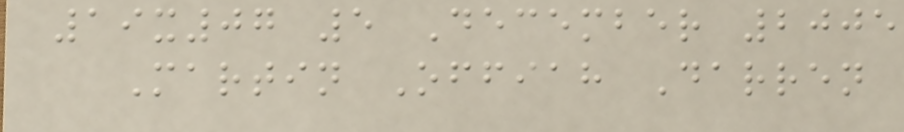19x07 5 December 2005
Martin Offiah Darren
